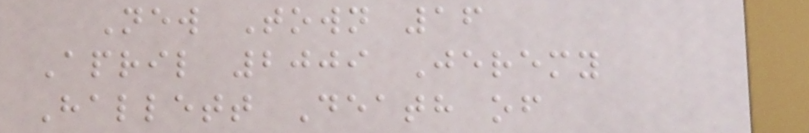New Town 16
April 2009 Jeremy
Hallett Death of
